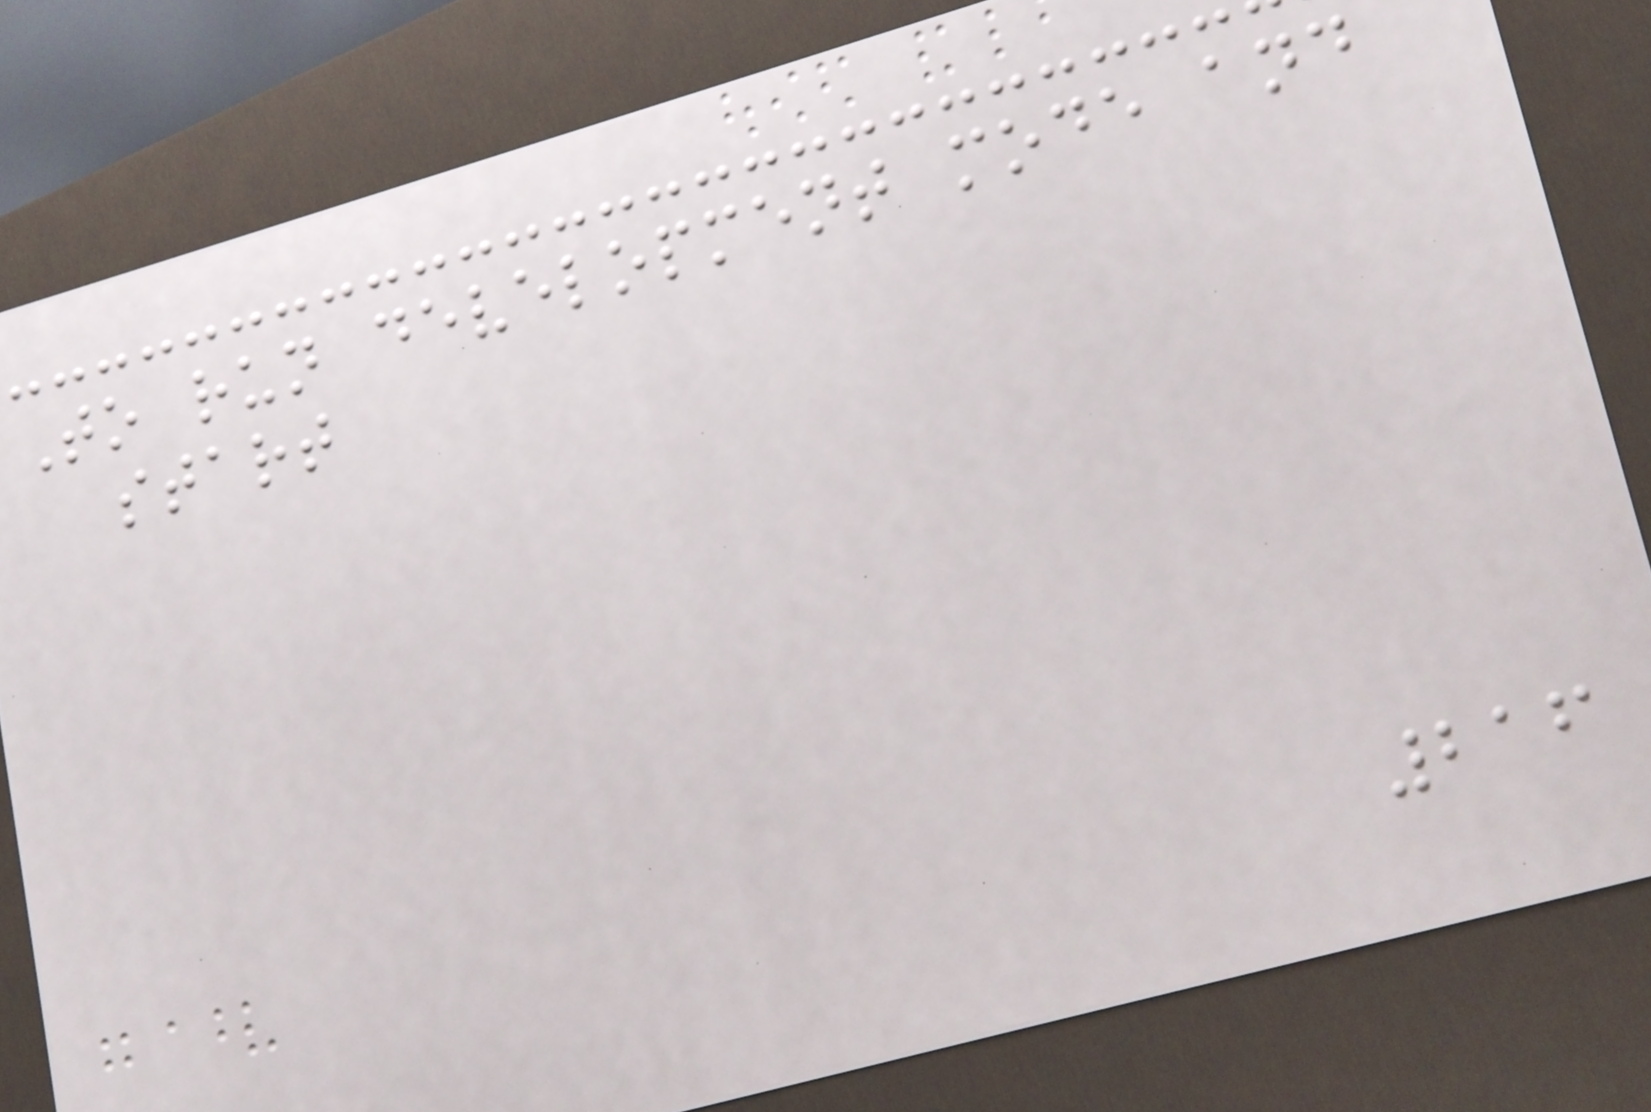To run development mode and
start
216
